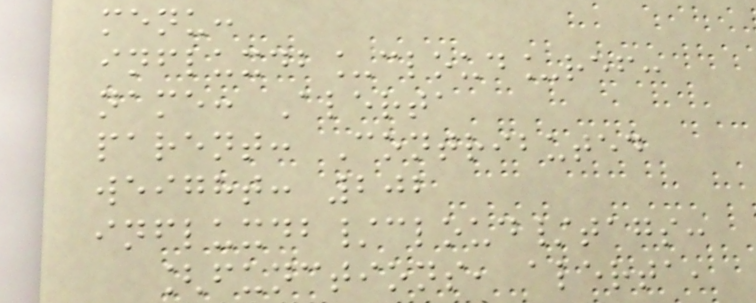menu:
influxdb_cloud_ref:
name: Alerta
parent: Contributed
weight: 202
influxdb/cloud/tags:
[functions, alerta,
